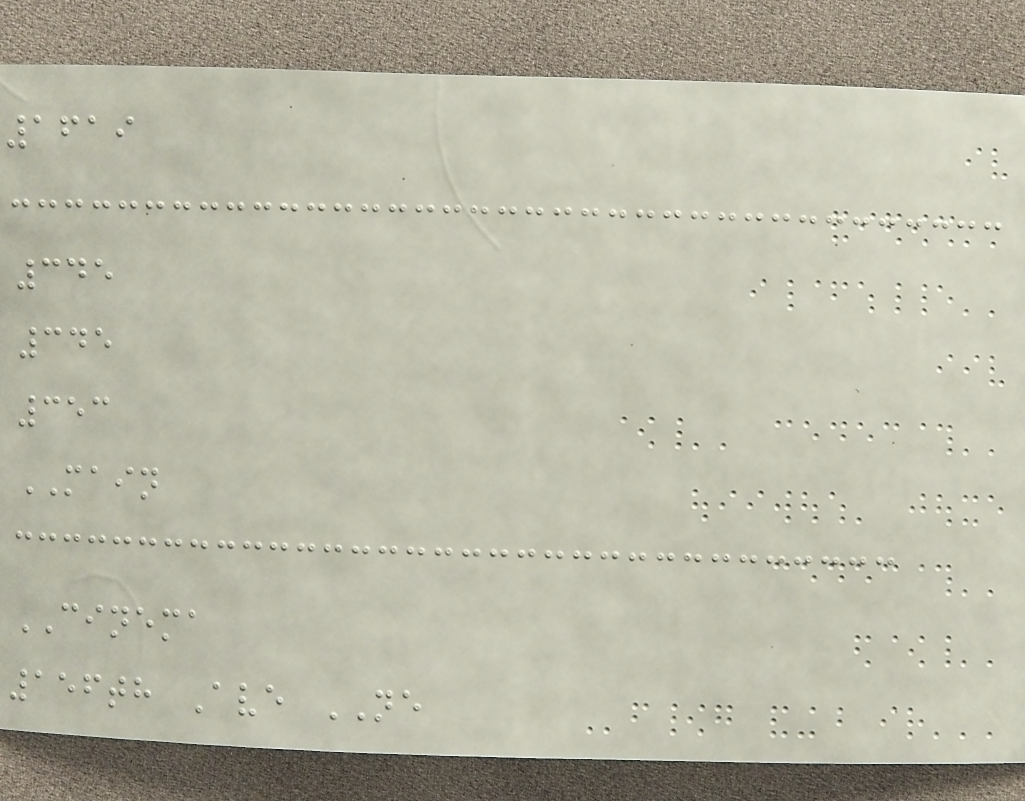1619
345
345
353
MAIN
CINEMA
156th Ave NE
